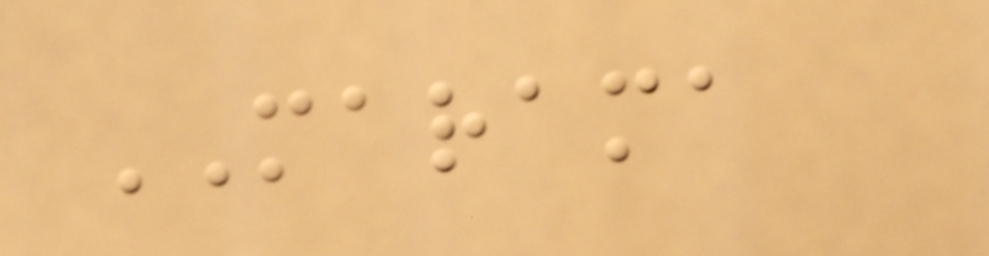MARAMA
